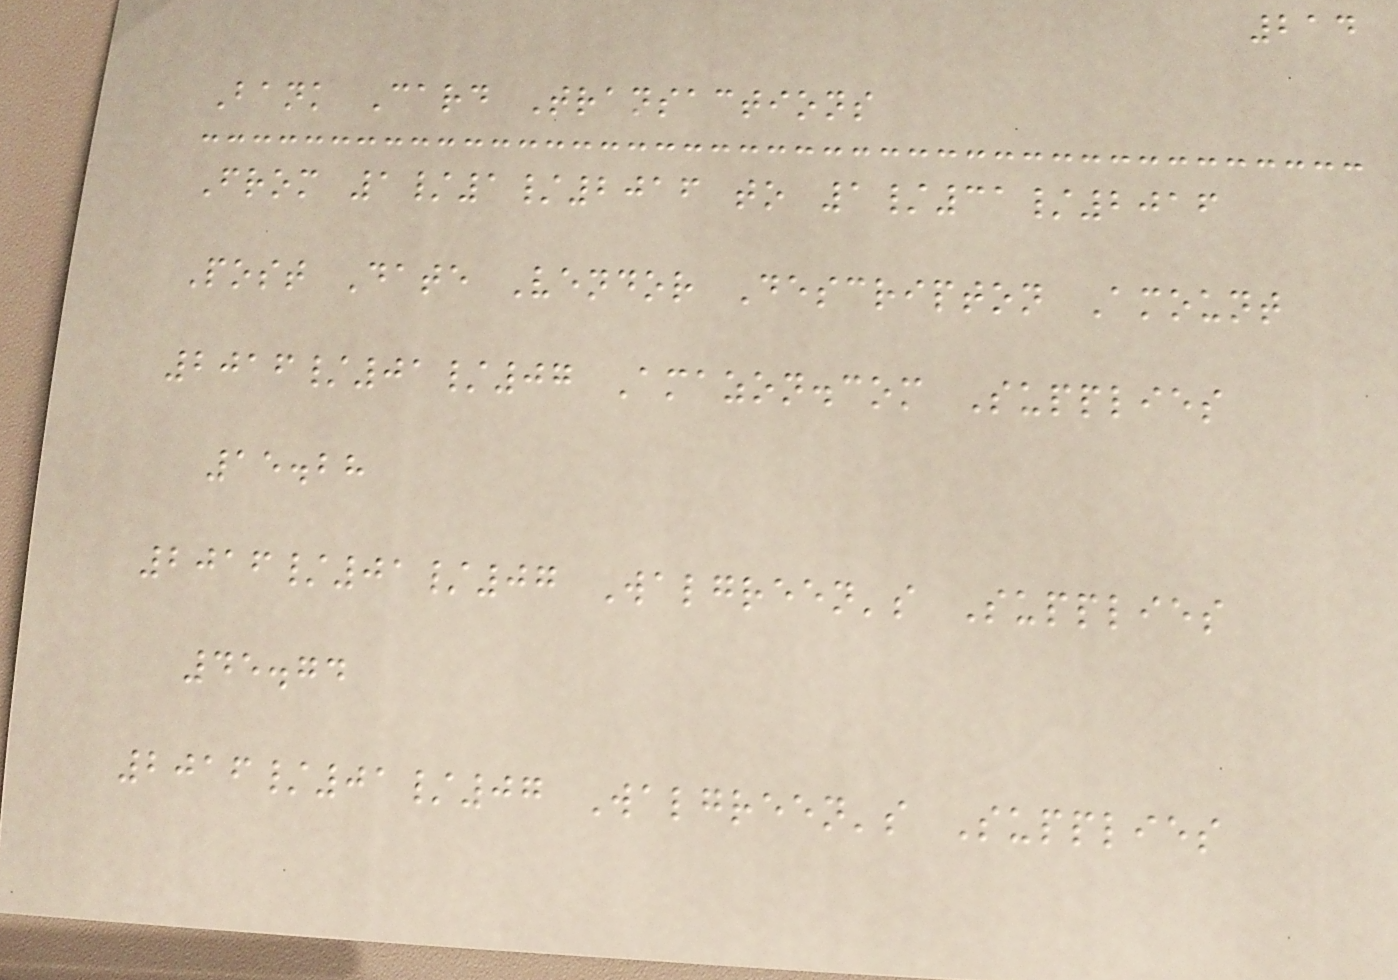214
Bank Card Transactions
From 1/1/2016 to 1/31/2016
Post Date Vendor Descripton Amount
2016/01/07 Amazon.com Supplies
15.28
2016/01/07 Walgreen's Supplies
45.74
2016/01/07 Walgreen's Supplies
